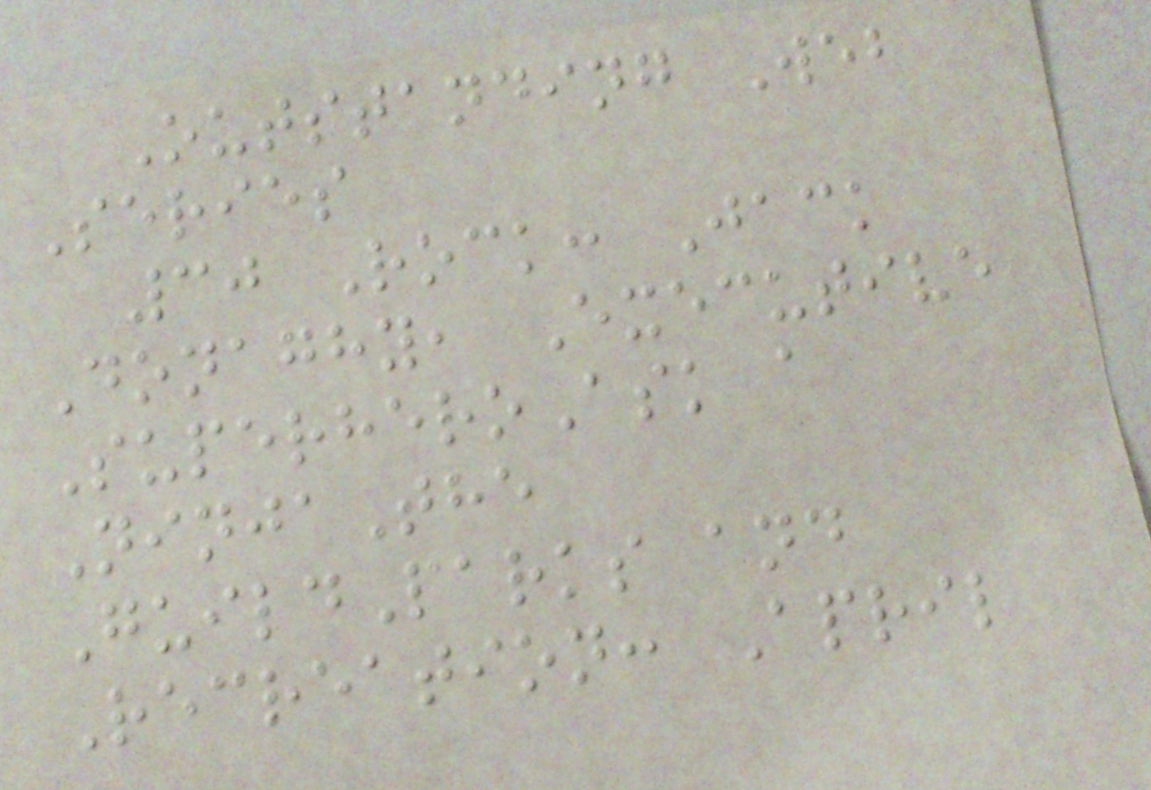Outstanding Web
Series
30 Rock: Jack
Donaghy, Executive
SuperheroAsk a
NinjaThe
GuildParks and
Recreation: April
